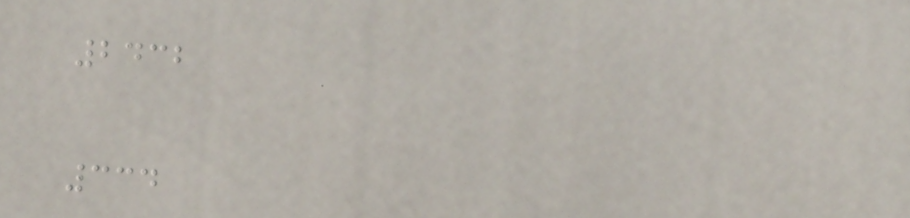2432
334
